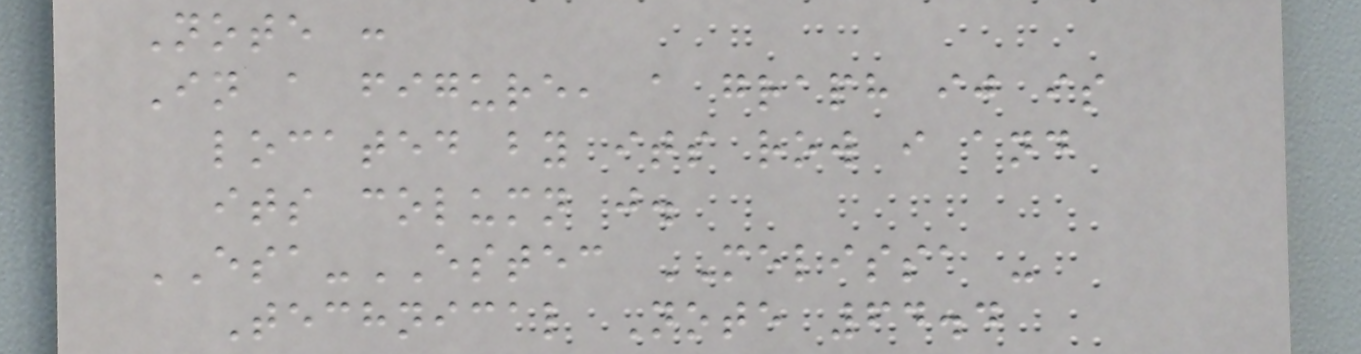Note :
In a figure, a graph ij is
located by its row i and
its column j.
ESA-ESTEC MELISSA -
Technical Note 64.4
